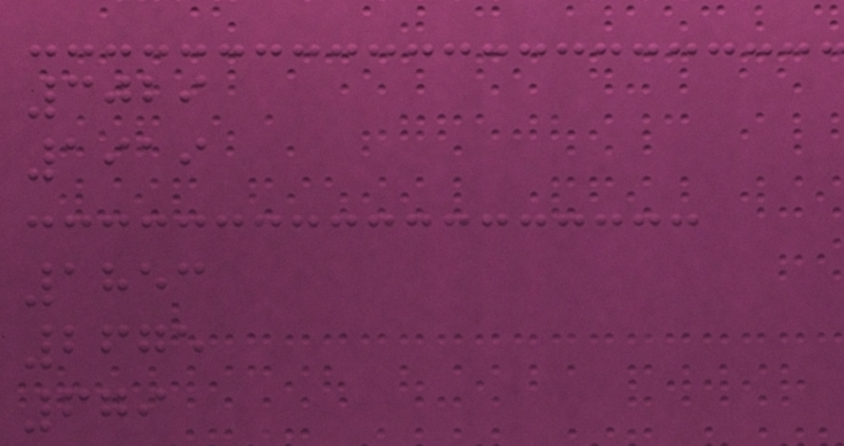3029
1919
1853
2675
679
